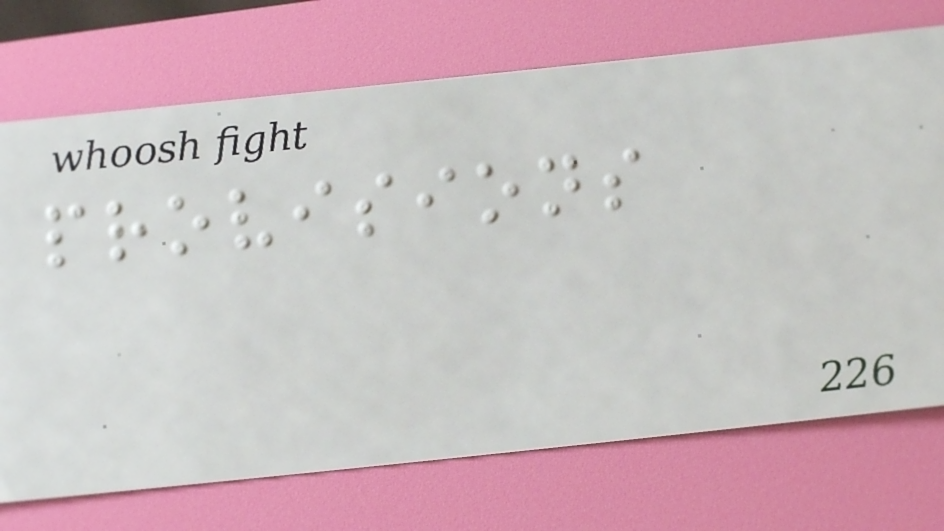provisions
